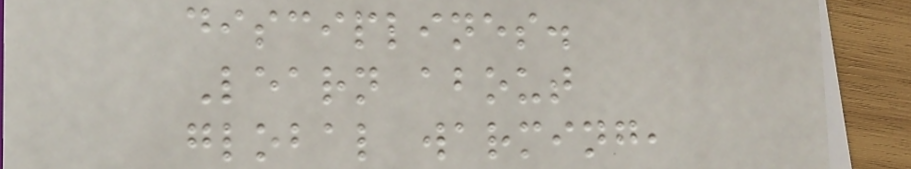disciplines.
Learn about
global warming,
